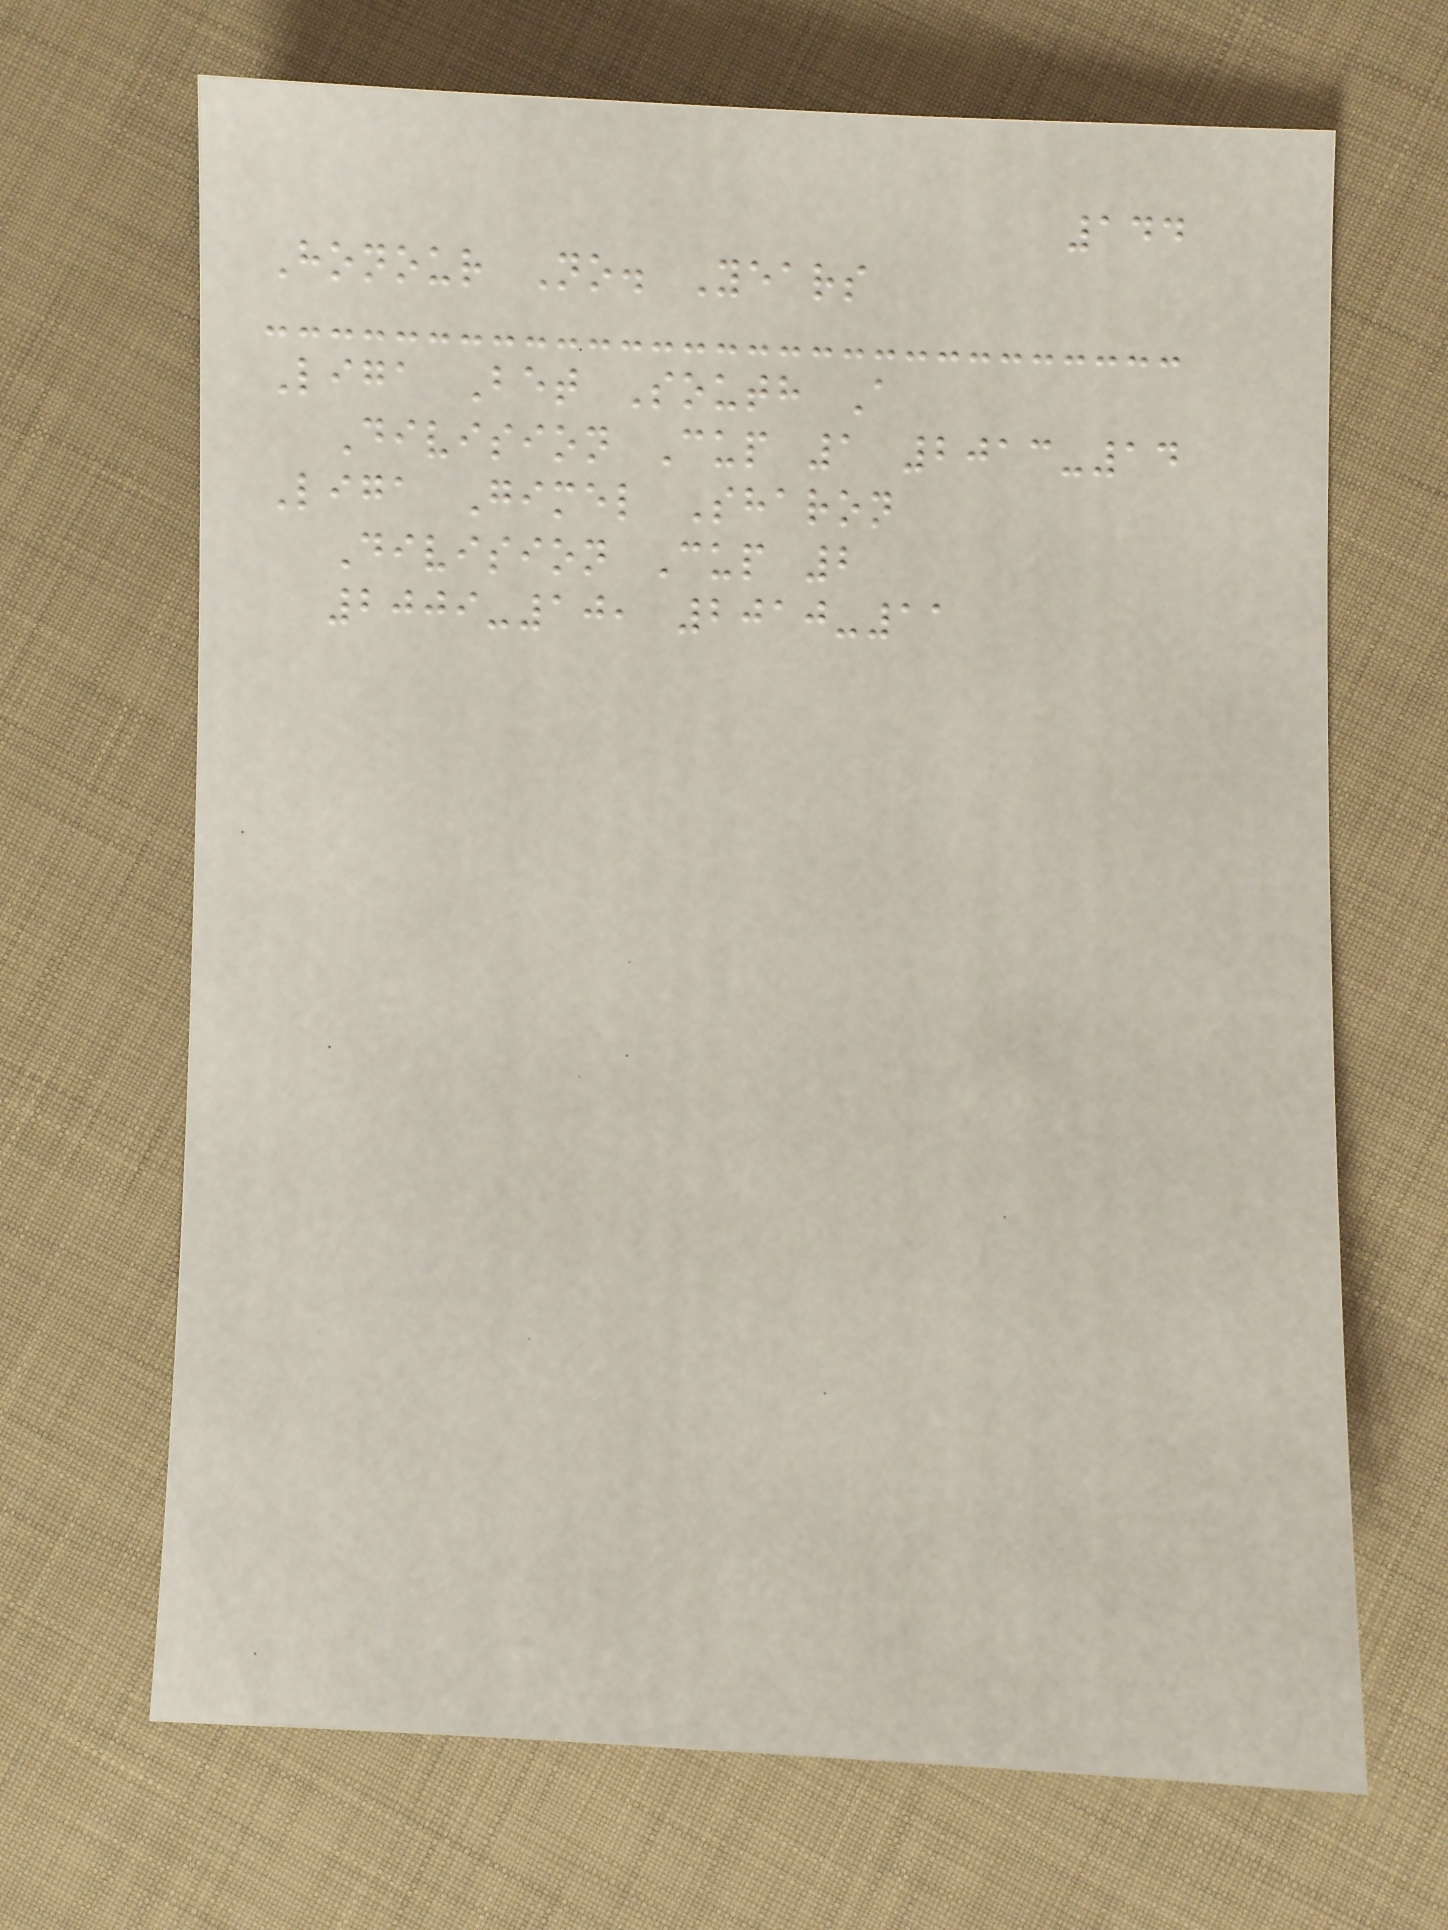144
Honour No. Years
Liga Bet South A
Division Cup 1 2013-14
Liga Gimel Sharon
Division Cup 2
2009-10, 2010-11
